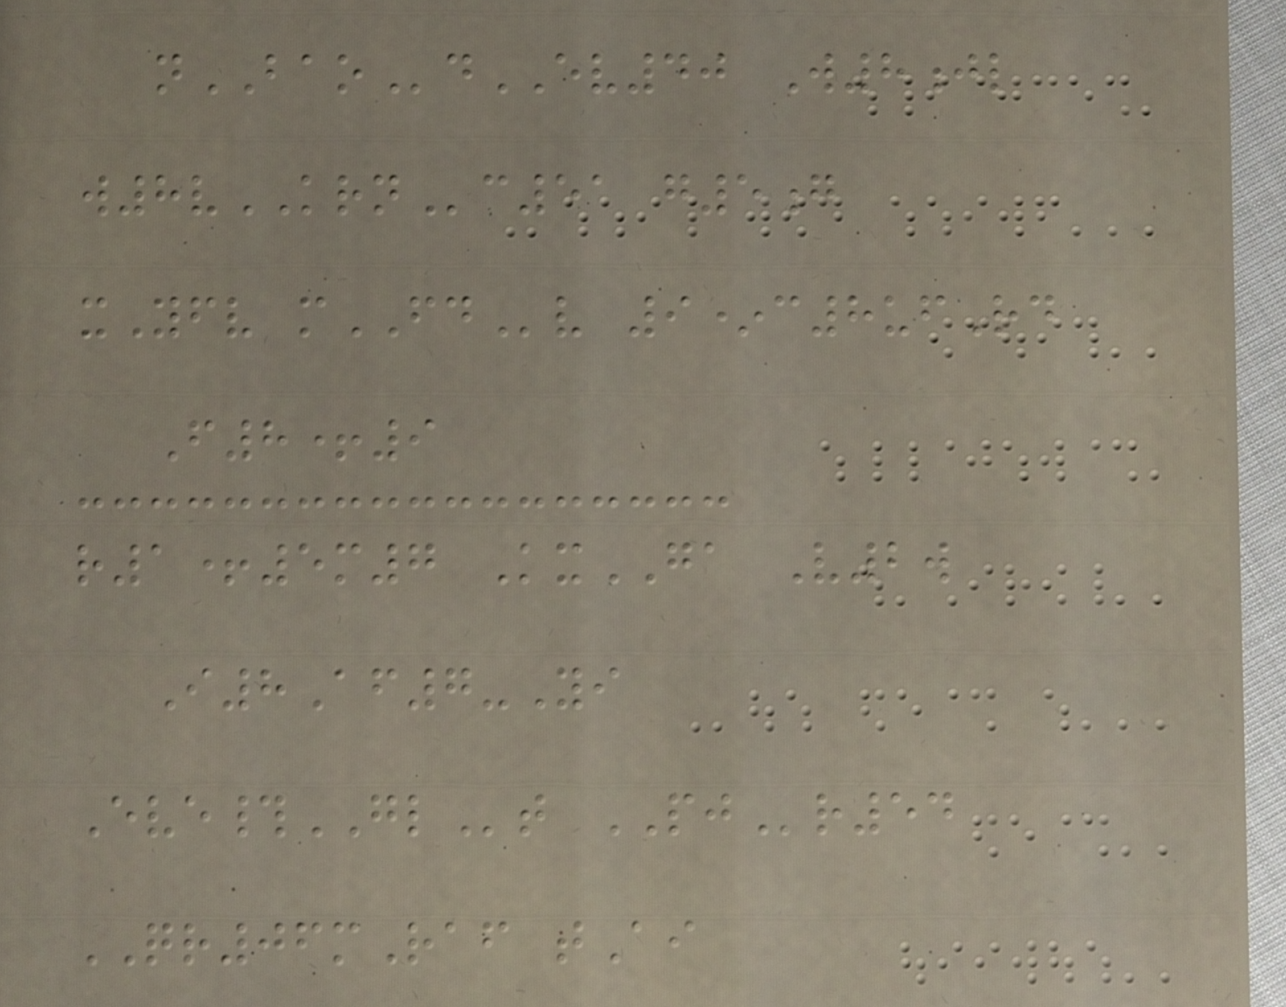nBAOdEV40 W8jl
w8vKRNc51 g5g
xYfv mFDv 9*c8ufRd
F8+9
r1+5m7 KxGA V2w
I8Af7-Yi
Eve#GLt PJr54
QR06mRaf tAi
